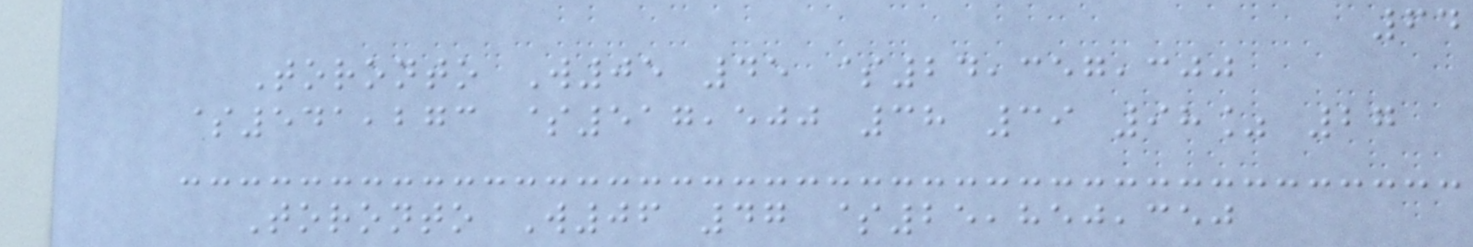64
Toronto W05 45 $24,357,300
$541,273 $517,500 38 39 98% 27
Toronto W06 47 $25,850,350
